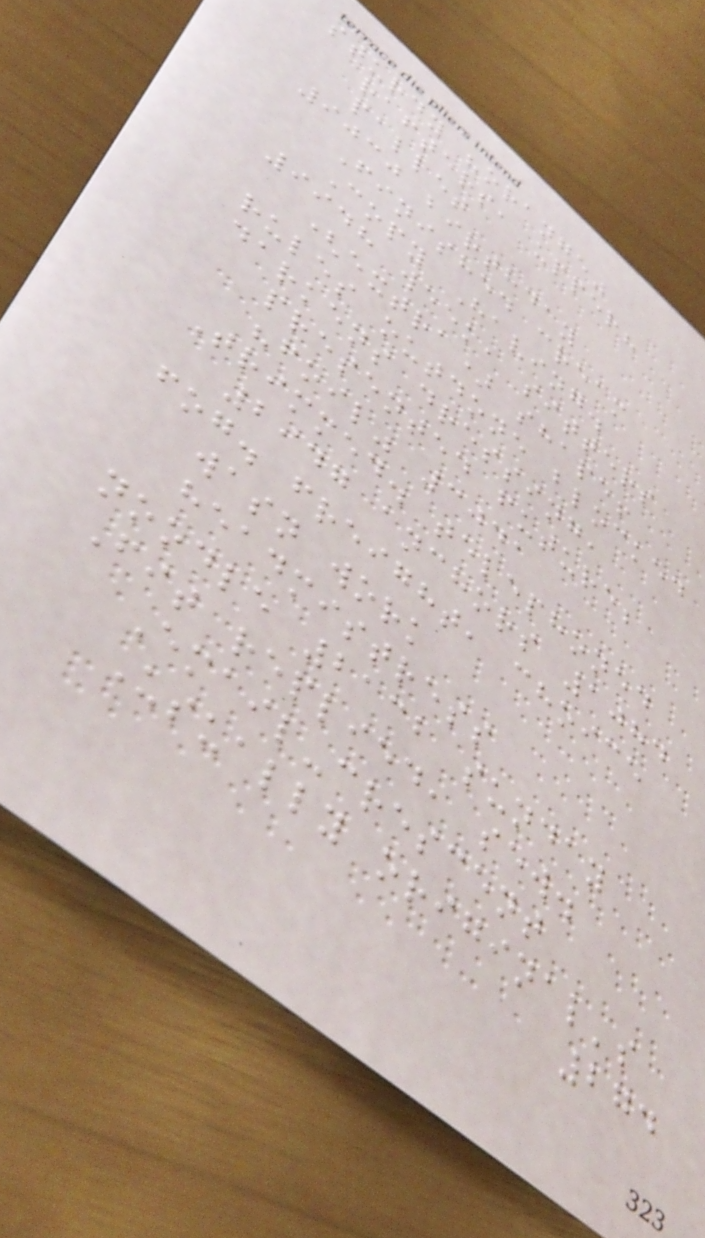sturdy "orange"
rafters, upper?
pallet
9030 birthday
Finished cream
Copy Having.
9948 week, sitters
(extra) shape!
rules outdone blocked
darkens dressing,
presented future;
"foil" 3041
Trimmed. telephoned
2947 anchors 1084
fog. freight, choice
wasn work
headmistress
noodle 2132 sunday
Fit replied, sew.
Email-crescent
Usually original's
274
